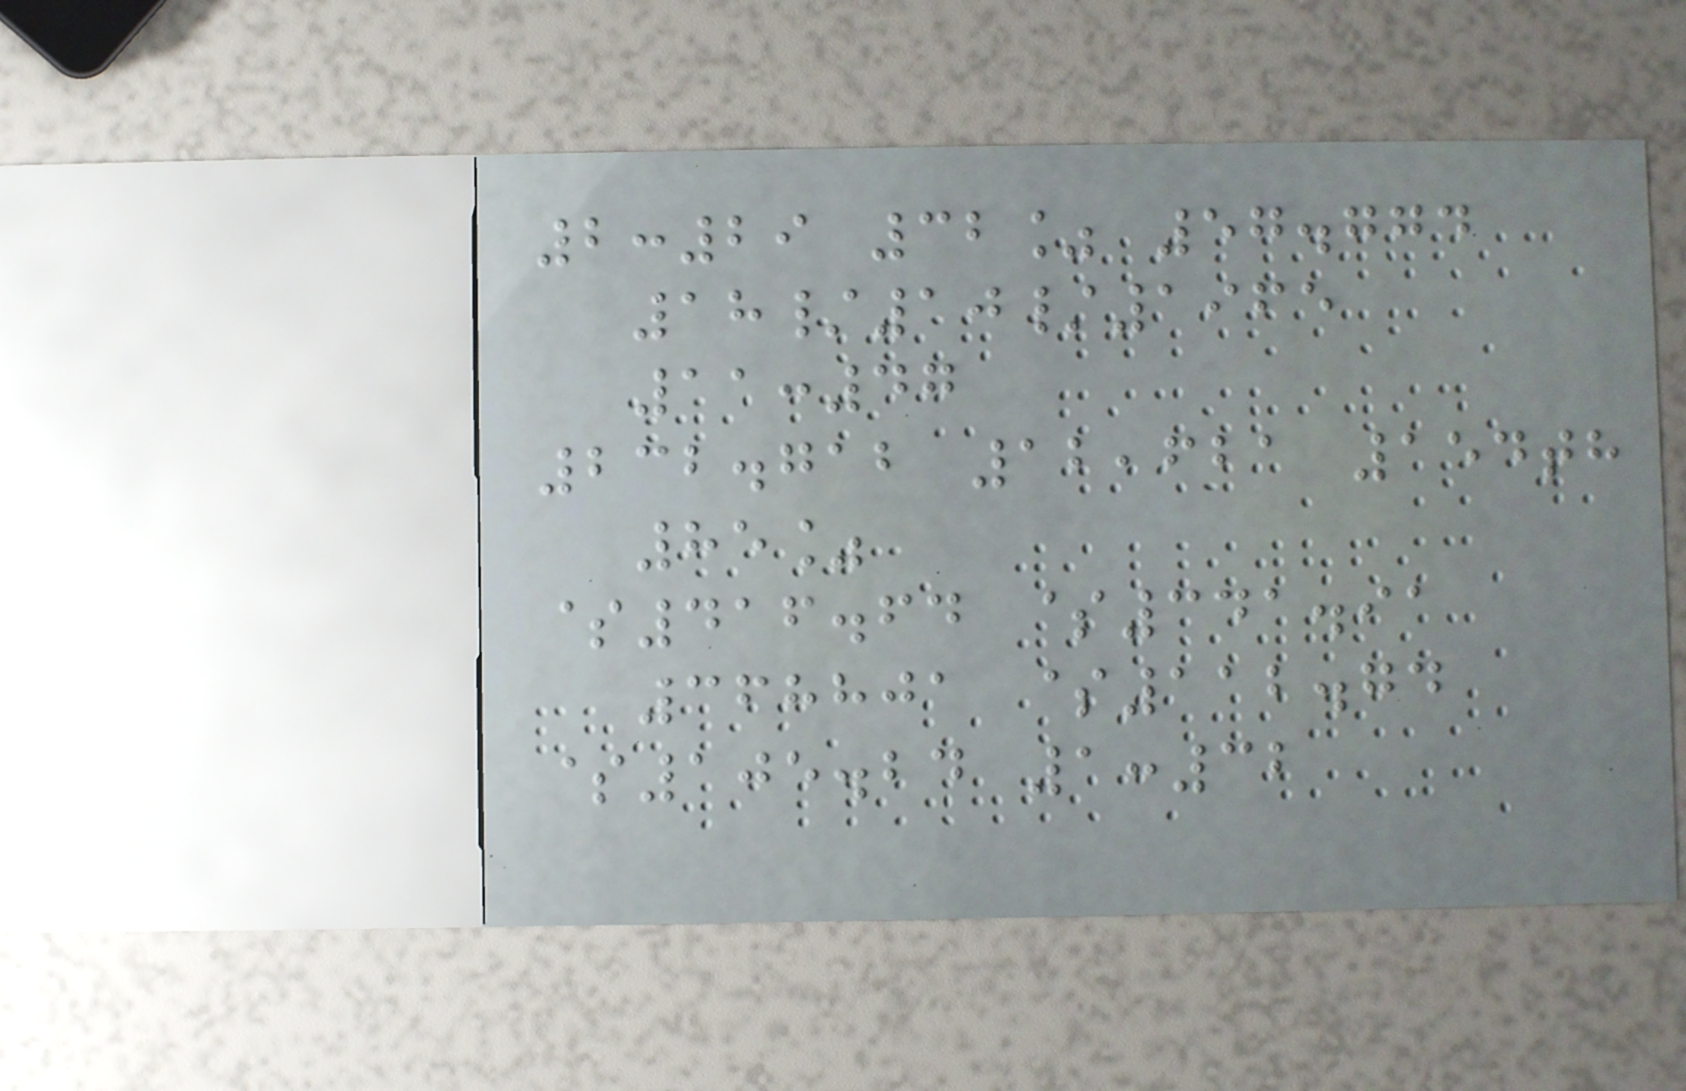2:29 32% 57.774
18/10/1965
11:47
232.712 12,621 154th
85%
$416.64 $341.91
368801 $112.74
$105.24 1:32
